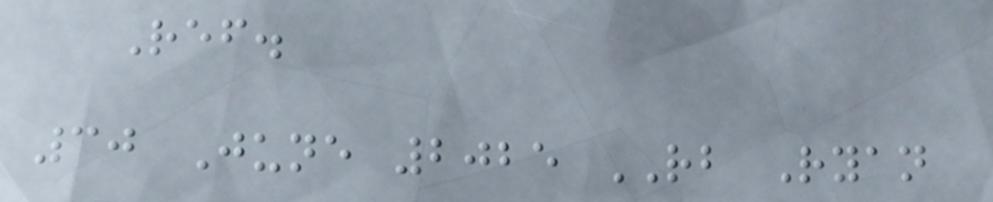Ref.
30 June 2025 RB Ryan
